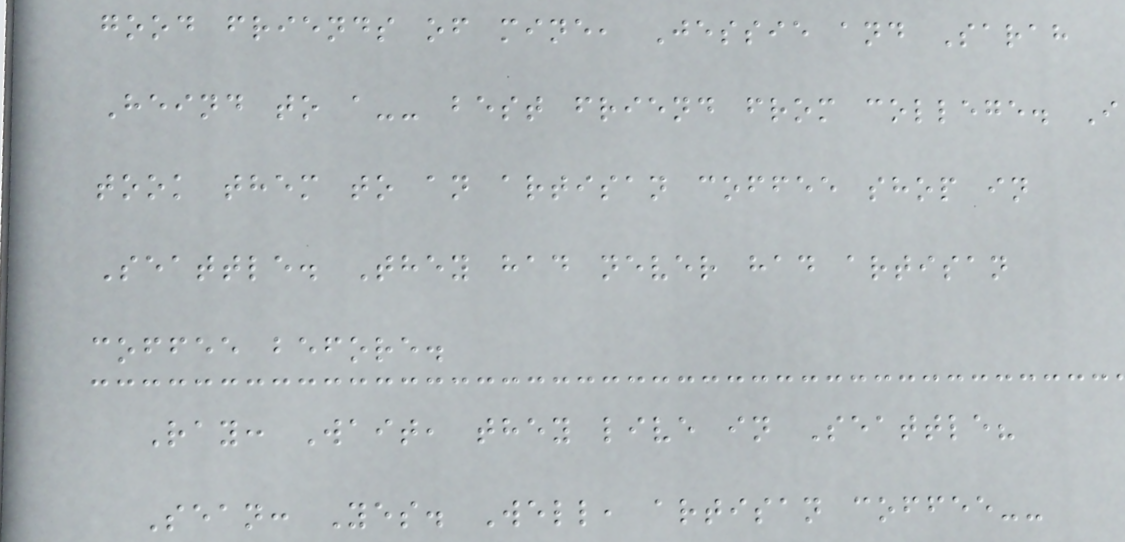good friends of mine, Jessie and Sarah
Heind to a-- best friend from college. I
took them to an artisan coffee shop in
Seattle. They had never had artisan
coffee before.
Ray: Wait, they live in Seattle?
Sean: Yes. Well, artisan coffee--
